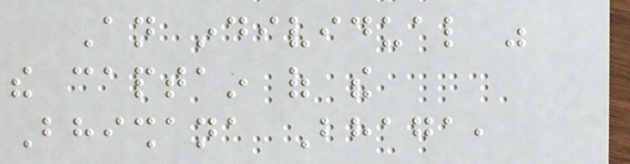An individual was
the captain of the
Bhishana Bhaga,
